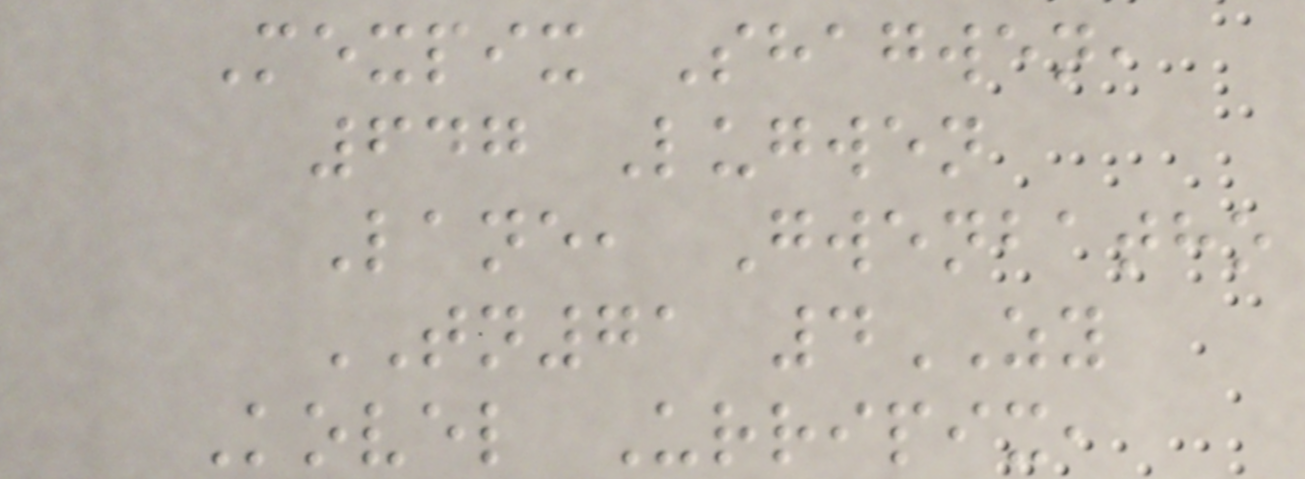Mexpix Shagwen,
647 Lugwen
Lane, Gwenbatho
TN71 4ZY
Kovel Urripix,
